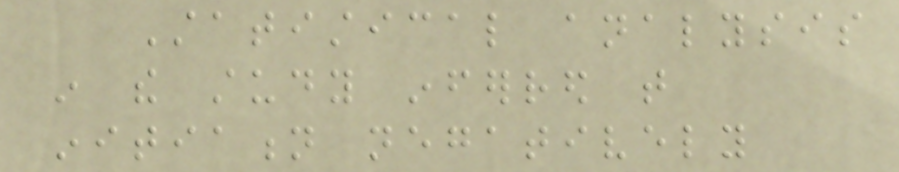Statistical analysis
in the study inferred that
initiation negatively
